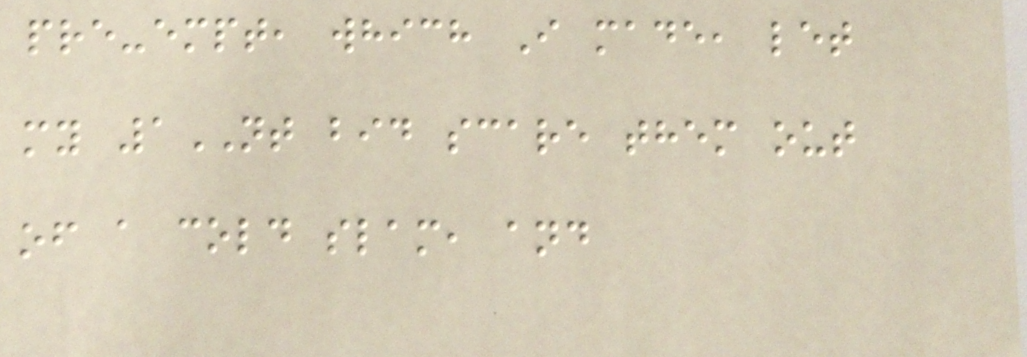pre-empt, which I made, let
my 1NT bid scare them out
of a cold slam, and
